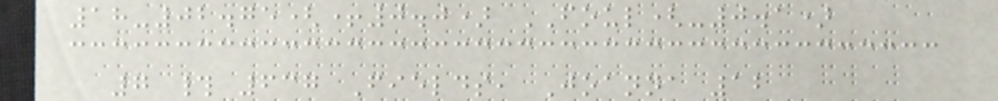18-02.75(+0.0) FOUL(-0.1)
7 # 637 Fields, Joanna 12
